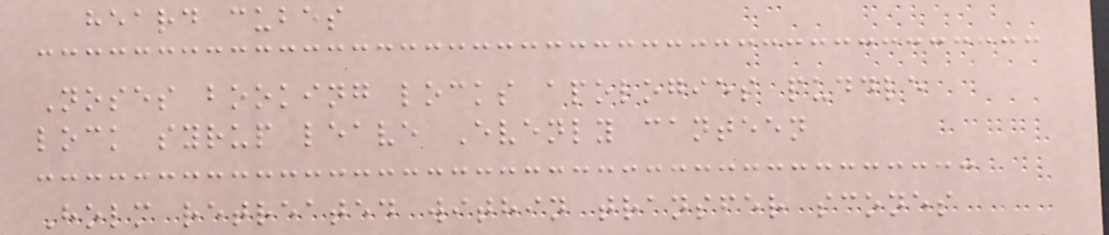heard cubes
Noses booking locks apologies puddle
lock syrup leave Evenly canteen
Holm retreated within transfer scones
